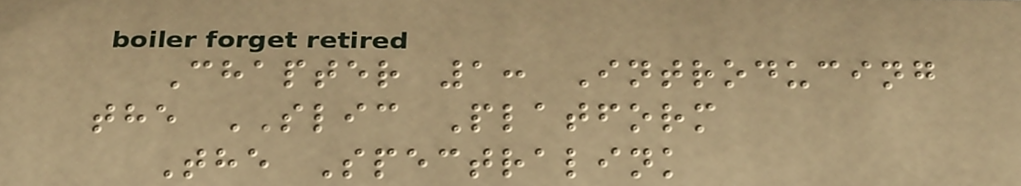Chapter 1: Introducing
the SLIC Platform
The Spectralink
